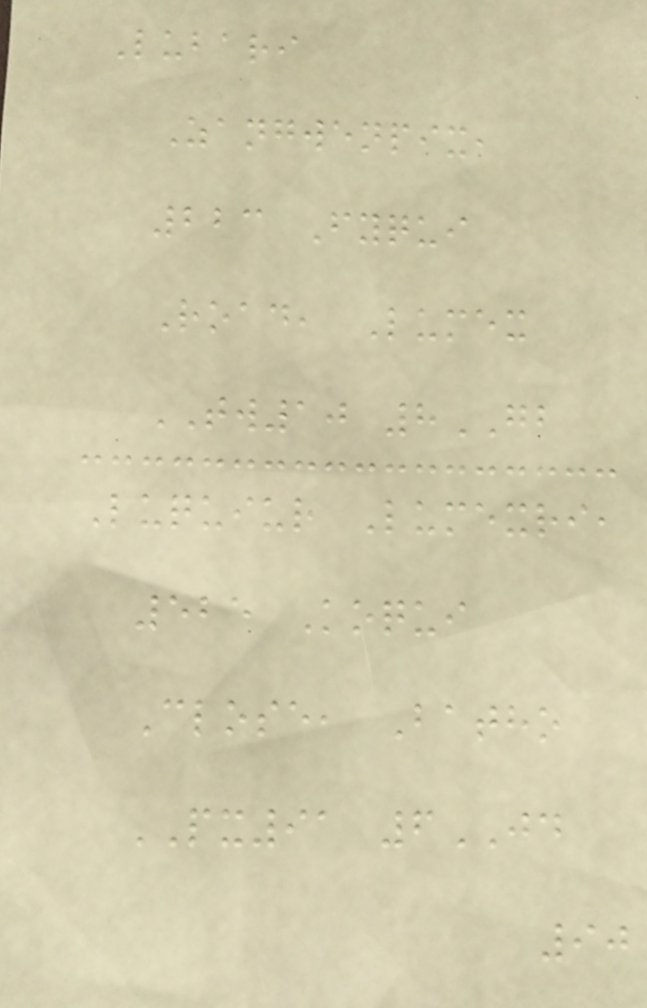Lubari
Zangwenpix,
223 Fyqui
Road, Lumex
TW10 8GB
Luquiur Lumexri,
525 Koqui
Close, Batho
PX91 6JD
90
